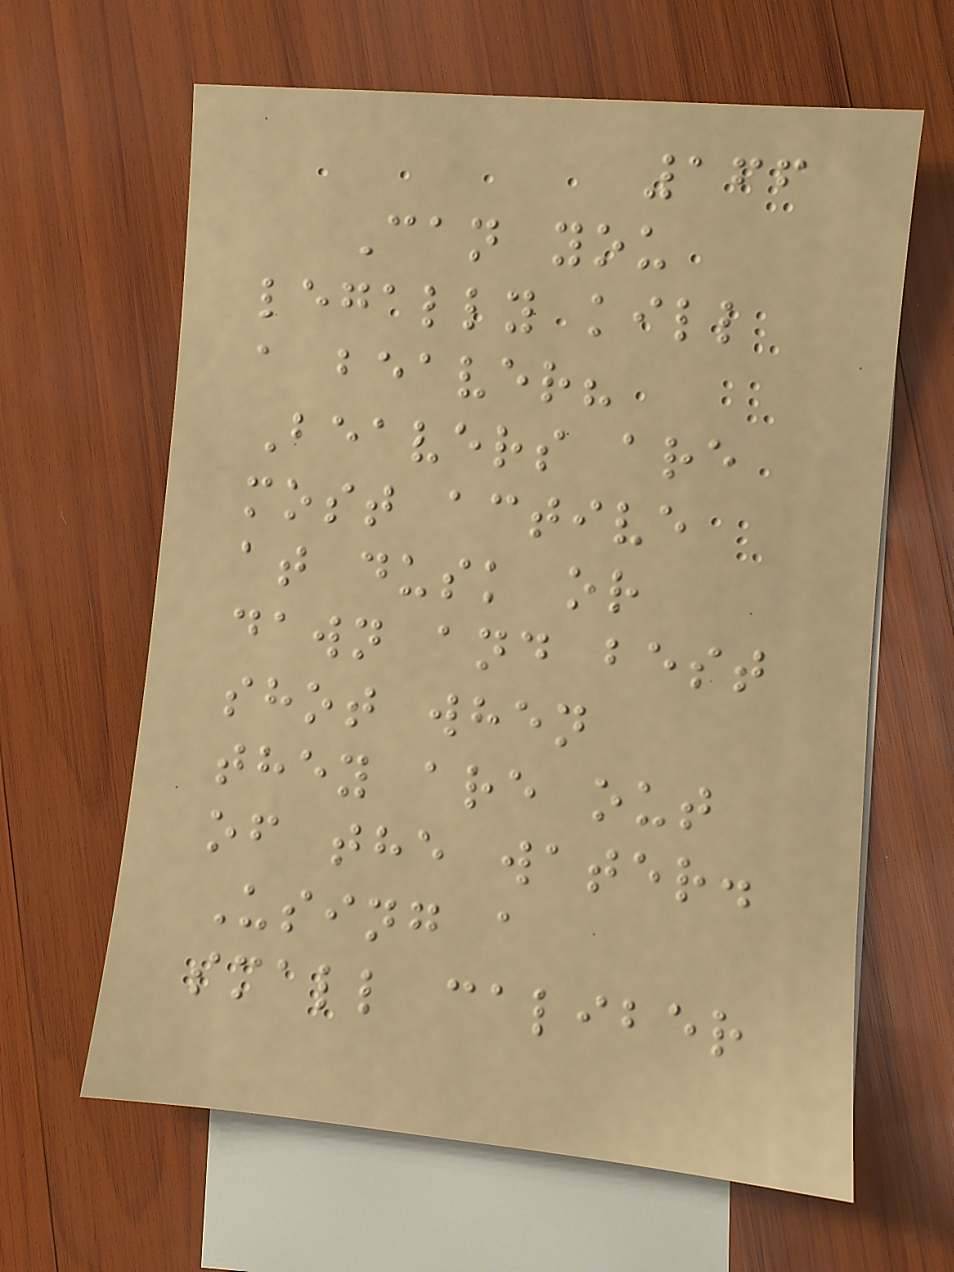166
Can you
legally kill
a beaver?
Beavers are
most active
at dusk or
dawn and best
shot when
they are out
of the water.
Using a
small caliber
